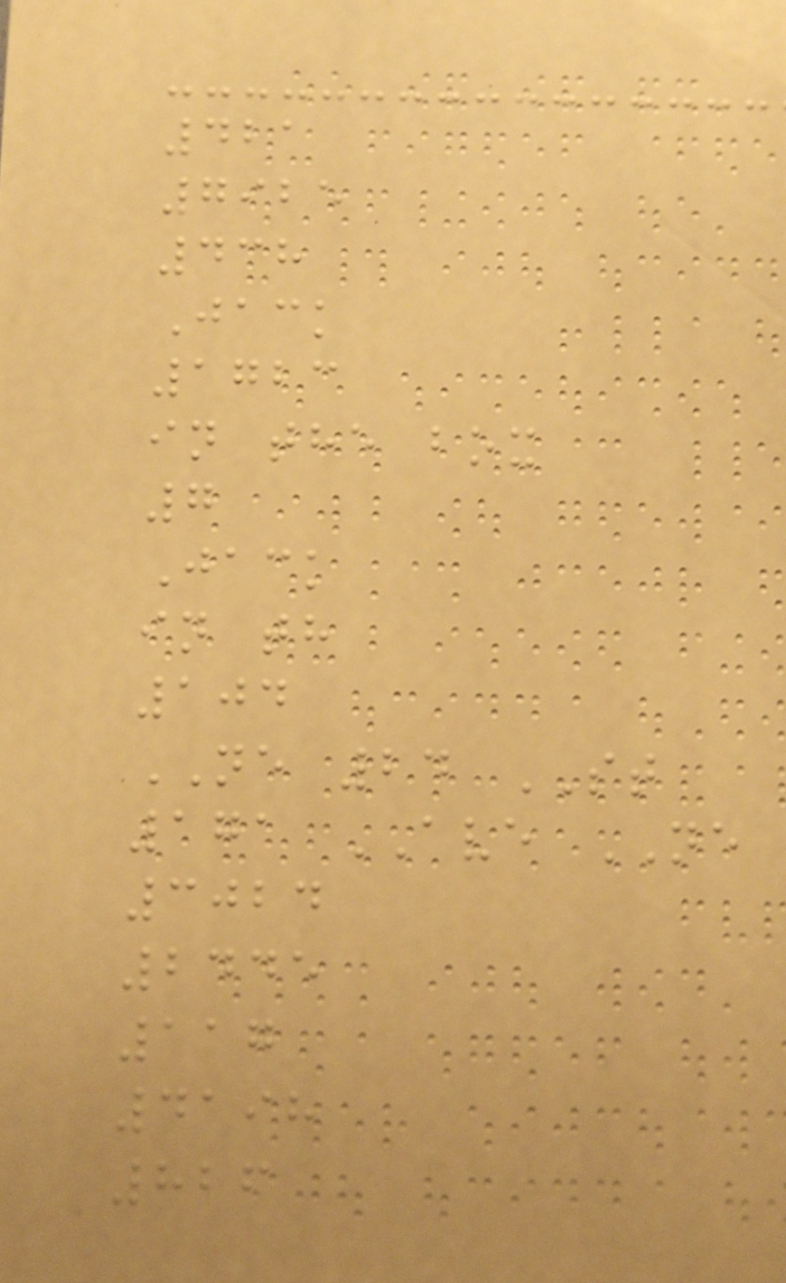421
7925
438
Jack
1723
in the box
7
Jack
in th
104
NE 24 ST
171 AVE NE
3024
2445
117
4198
826
